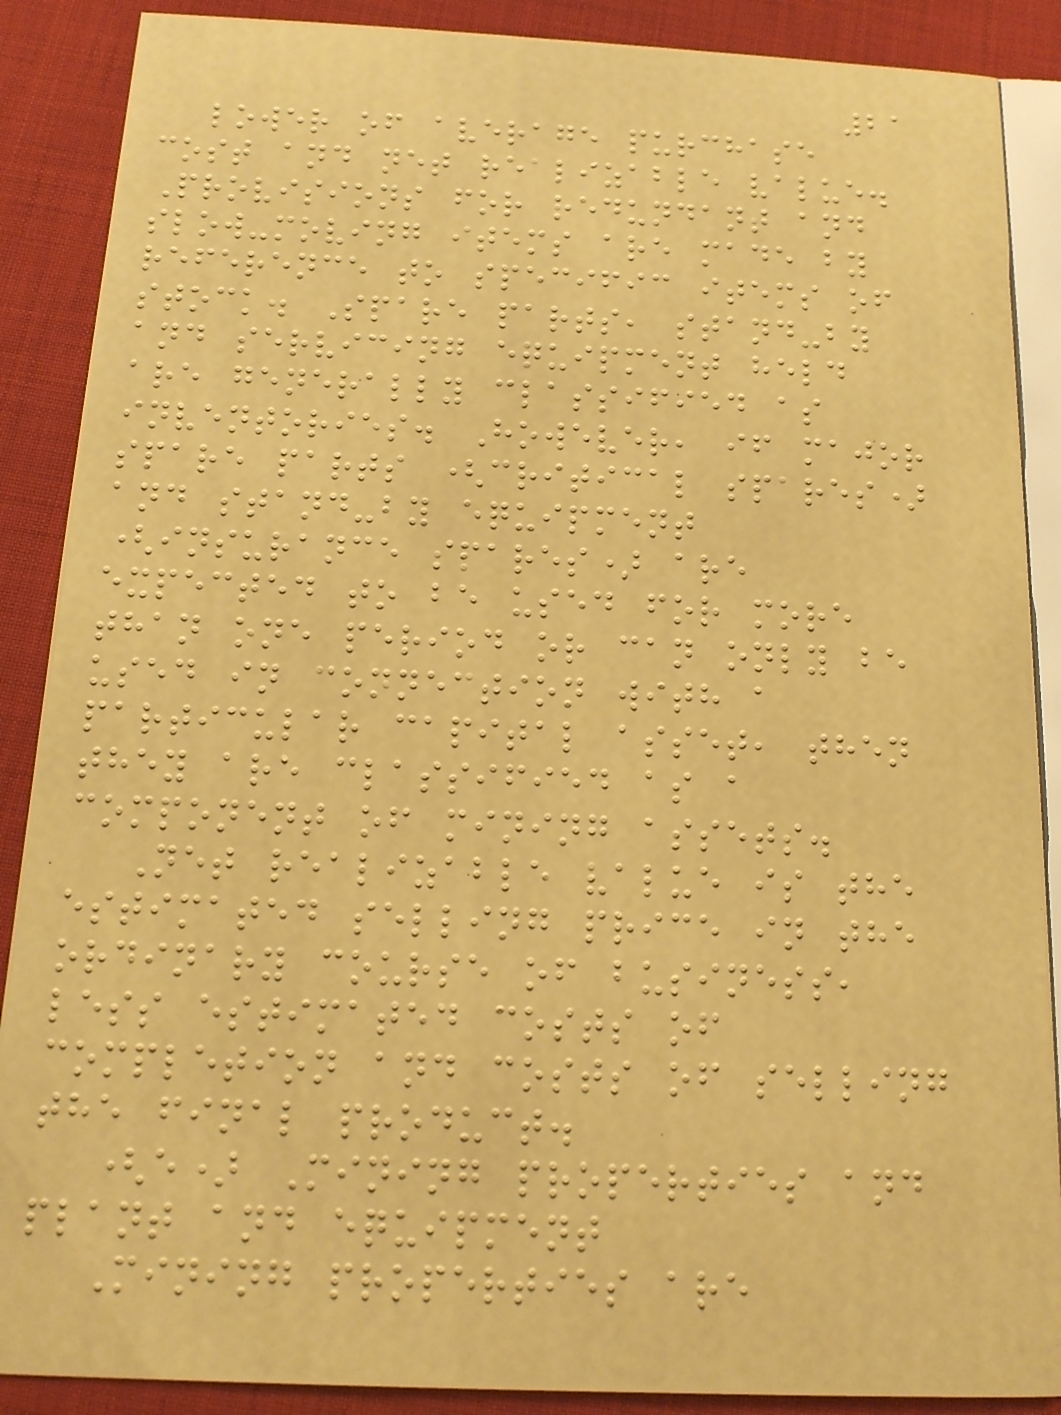21
lower of average purchase
cost and net realizable value.
Provisions for redundant and
slow-moving items are made by
reference to specific items of
stock. Spare parts, stand-by
and servicing equipment held
are generally classified as
inventories. However, if major
spare parts (critical spares)
and stand-by equipment
(insurance spares) are
expected to be used for more
than one period or can only be
used in connection with a
particular capital asset, then
they are classified as a
component of mining assets.
Net realizable value is the
estimated selling price in the
ordinary course of business,
less estimated costs of
completion and costs of selling
the final product.
(e) Mining properties and
plant and equipment
Mining properties are
